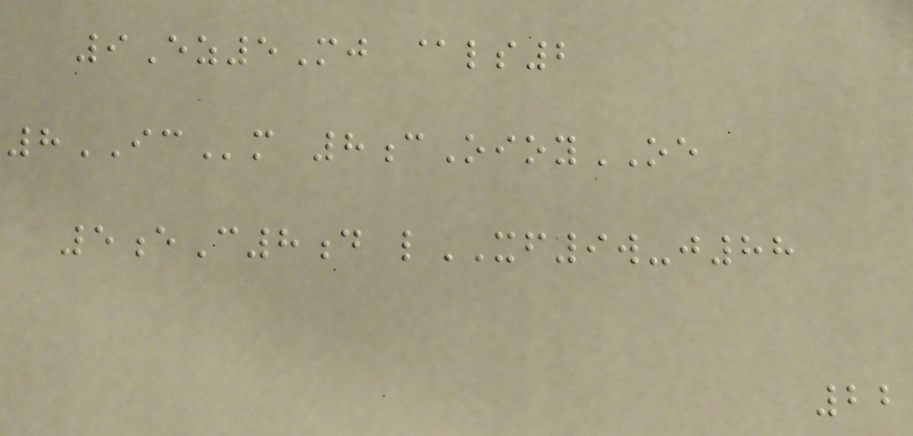9Ez5Mj @ls2
8ICm 8cOioyOE
5eC8d lXF9w-j88
22
